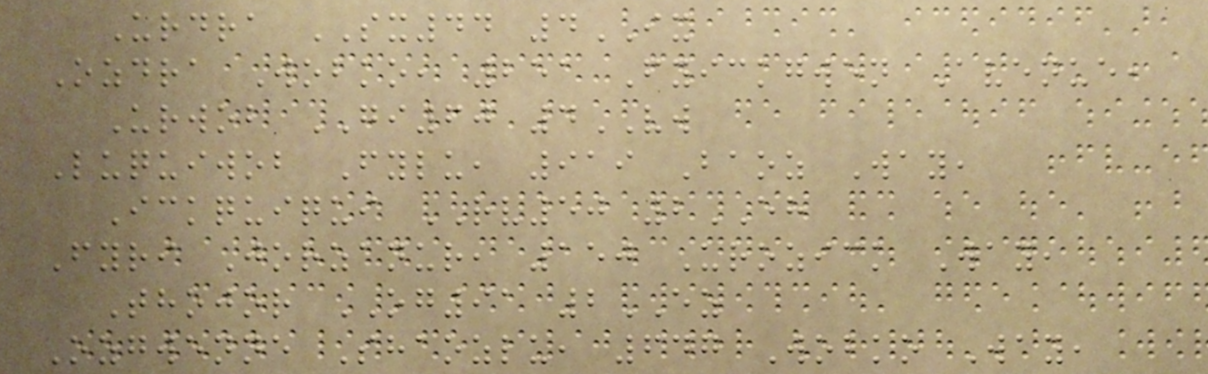Urdra SX44 4IX
Ozdra Wobko, 251 Fyickgwen Avenue,
Urwob GI60 4VW
Luquiwob Fylu, 919 Baoz Way,
Ickquiqui RV50 2EH
Fyri Jorzanur, 150 Urozick Way,
Thojor OG91 2EZ
Ozgwenne Shaozlu, 647 Wobko Way,
